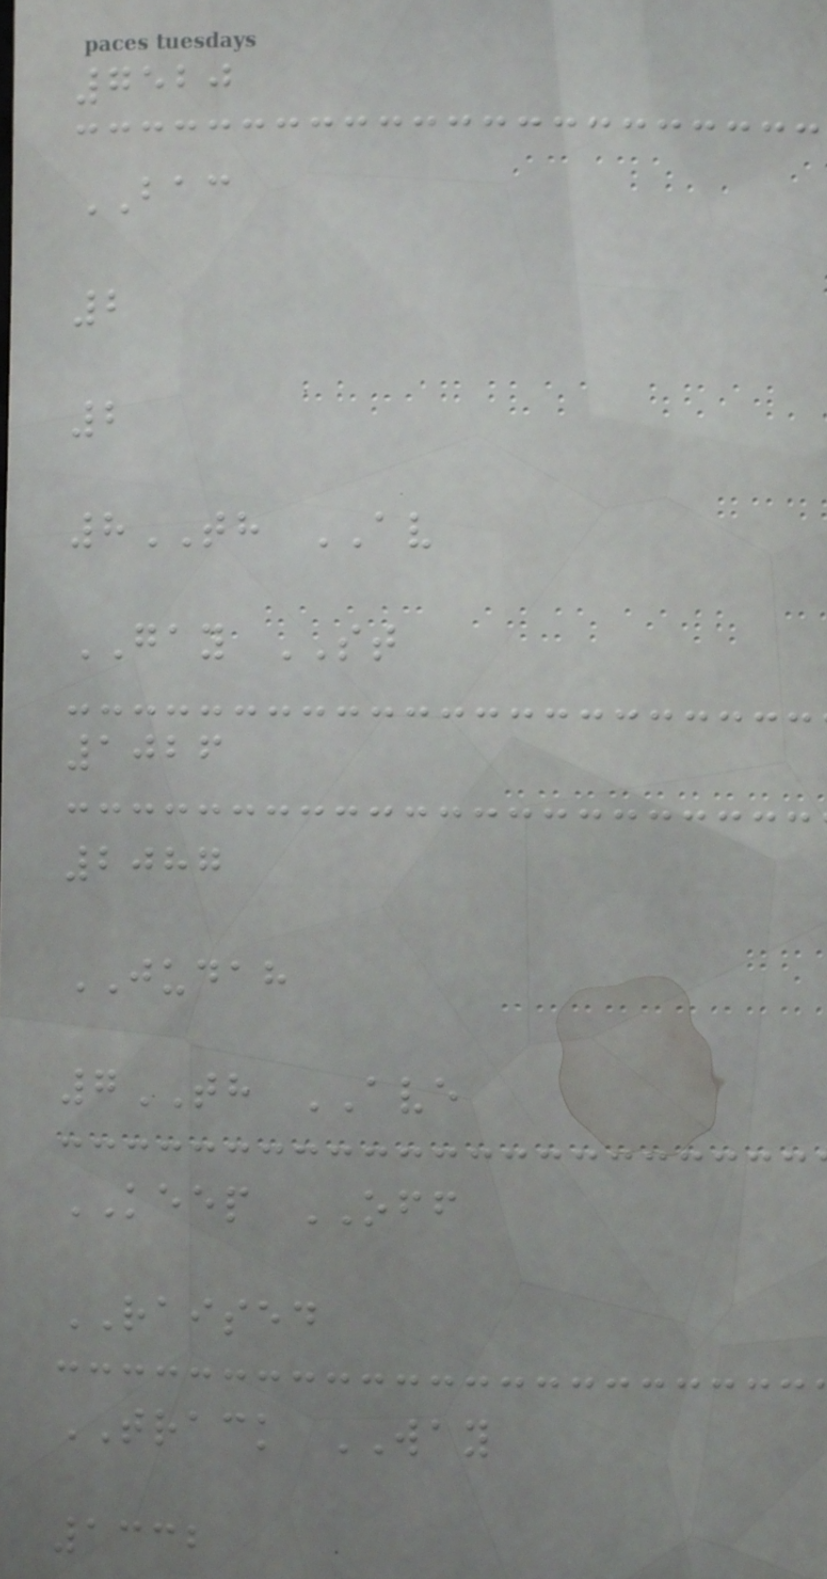7520
BAC
2
2
8TH AV
GAY ST
1026
2087
JUDAH
7TH AVE
KEEP OFF
RAISED
TRACK WAY
1332
